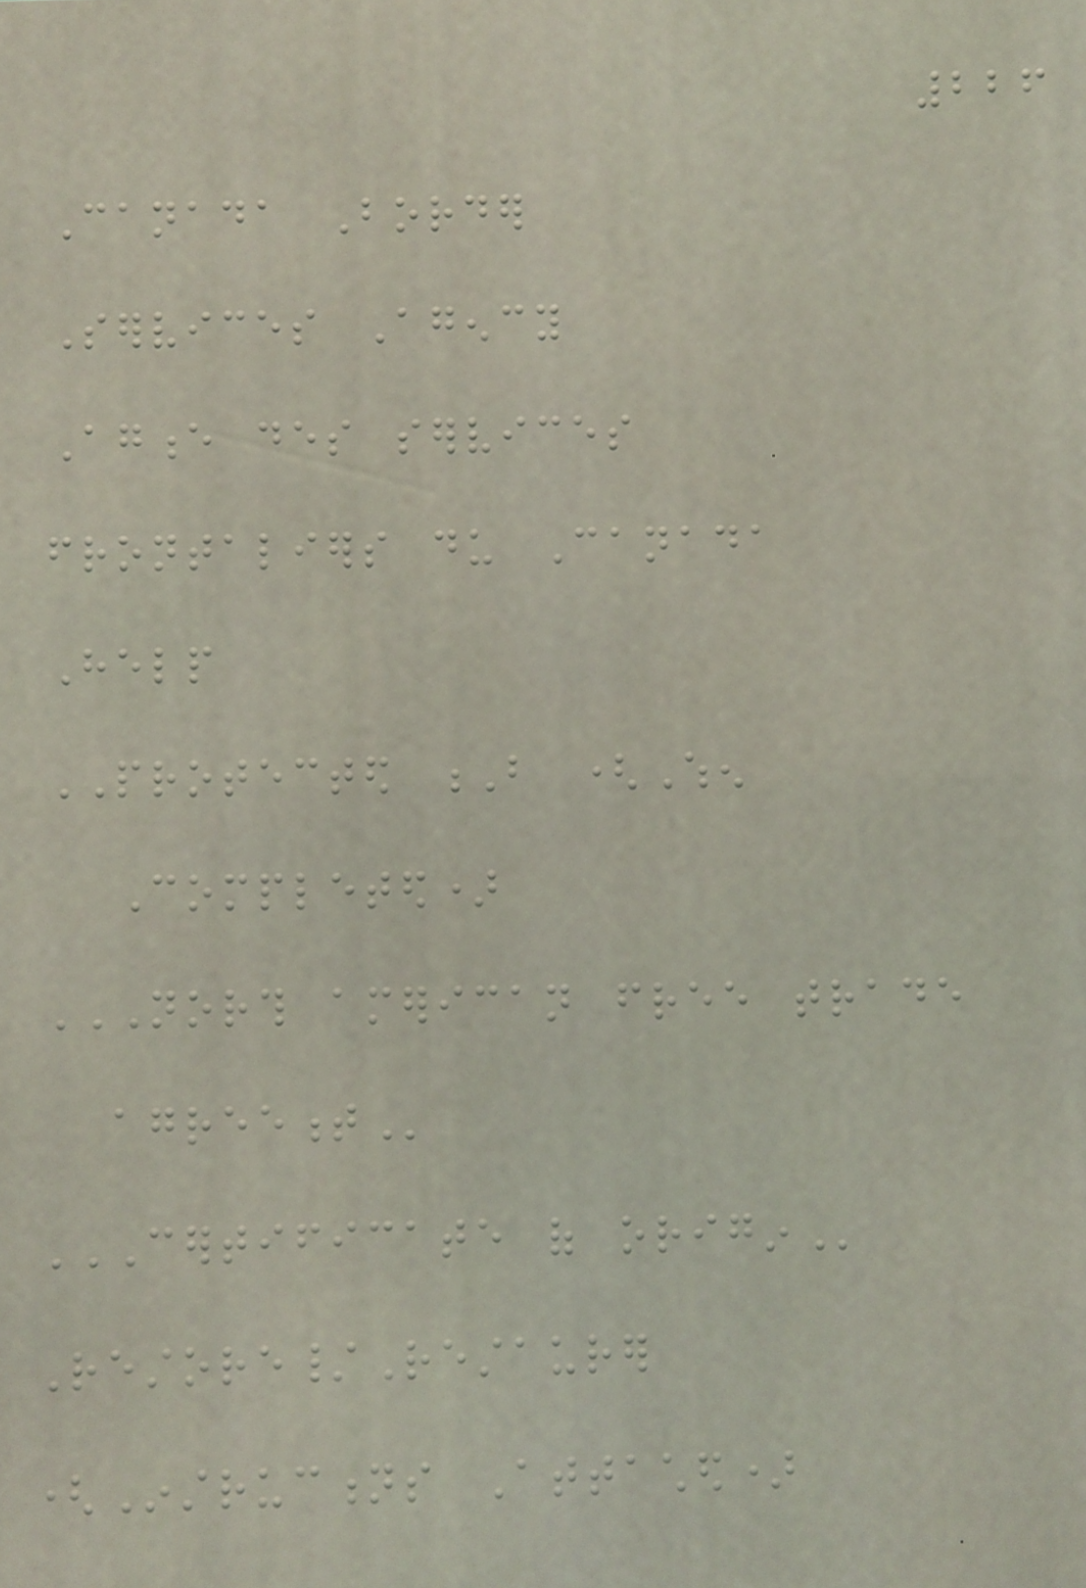226
Canada Border
Services Agency
Agence des services
frontaliers du Canada
Help
PROTECTED B (When
Completed)
NORTH AMERICAN FREE TRADE
AGREEMENT
CERTIFICATE OF ORIGIN
Restore/Restaurer
(Instructions Attached)
